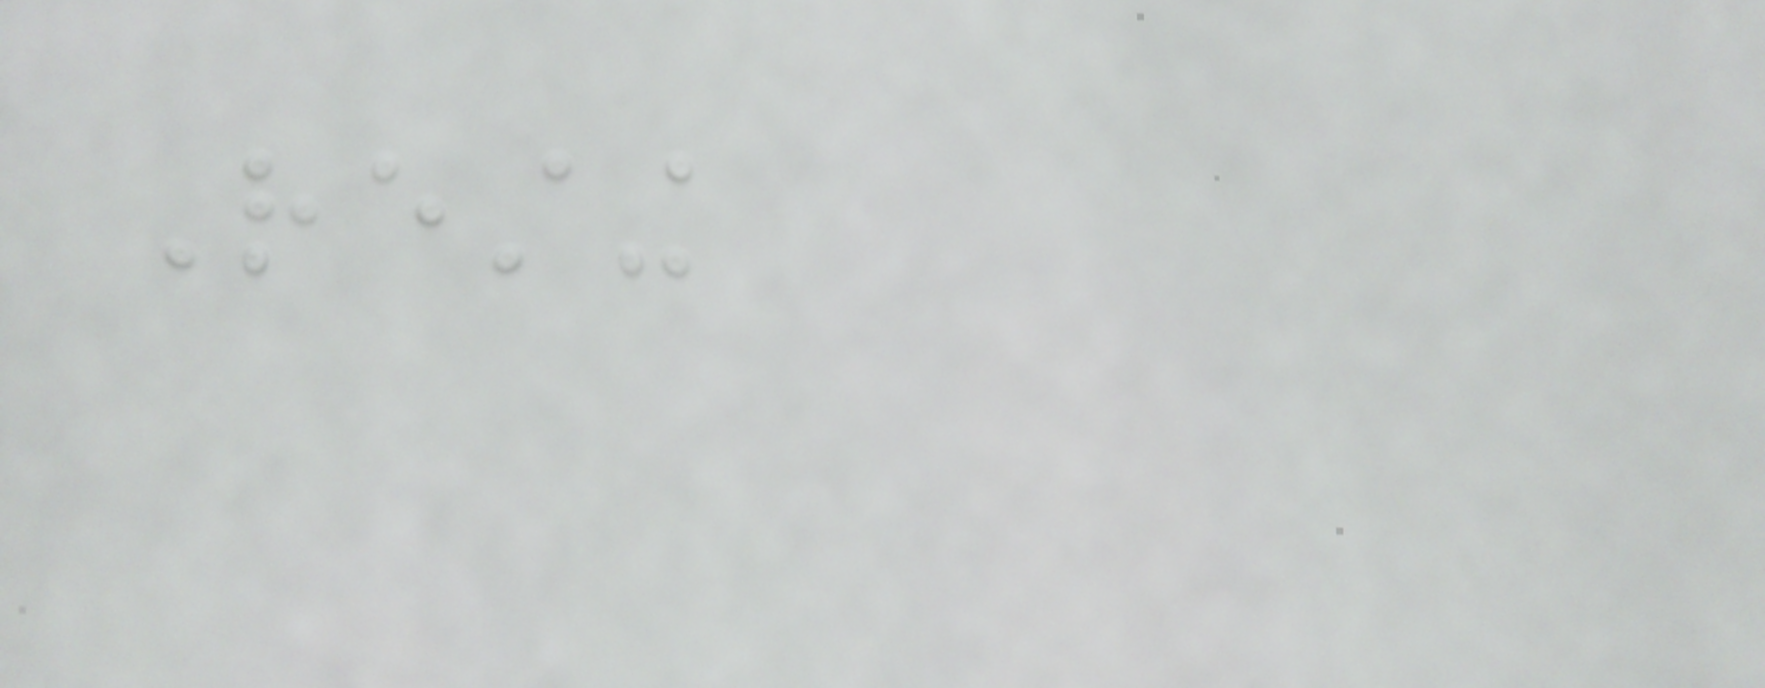Resting
